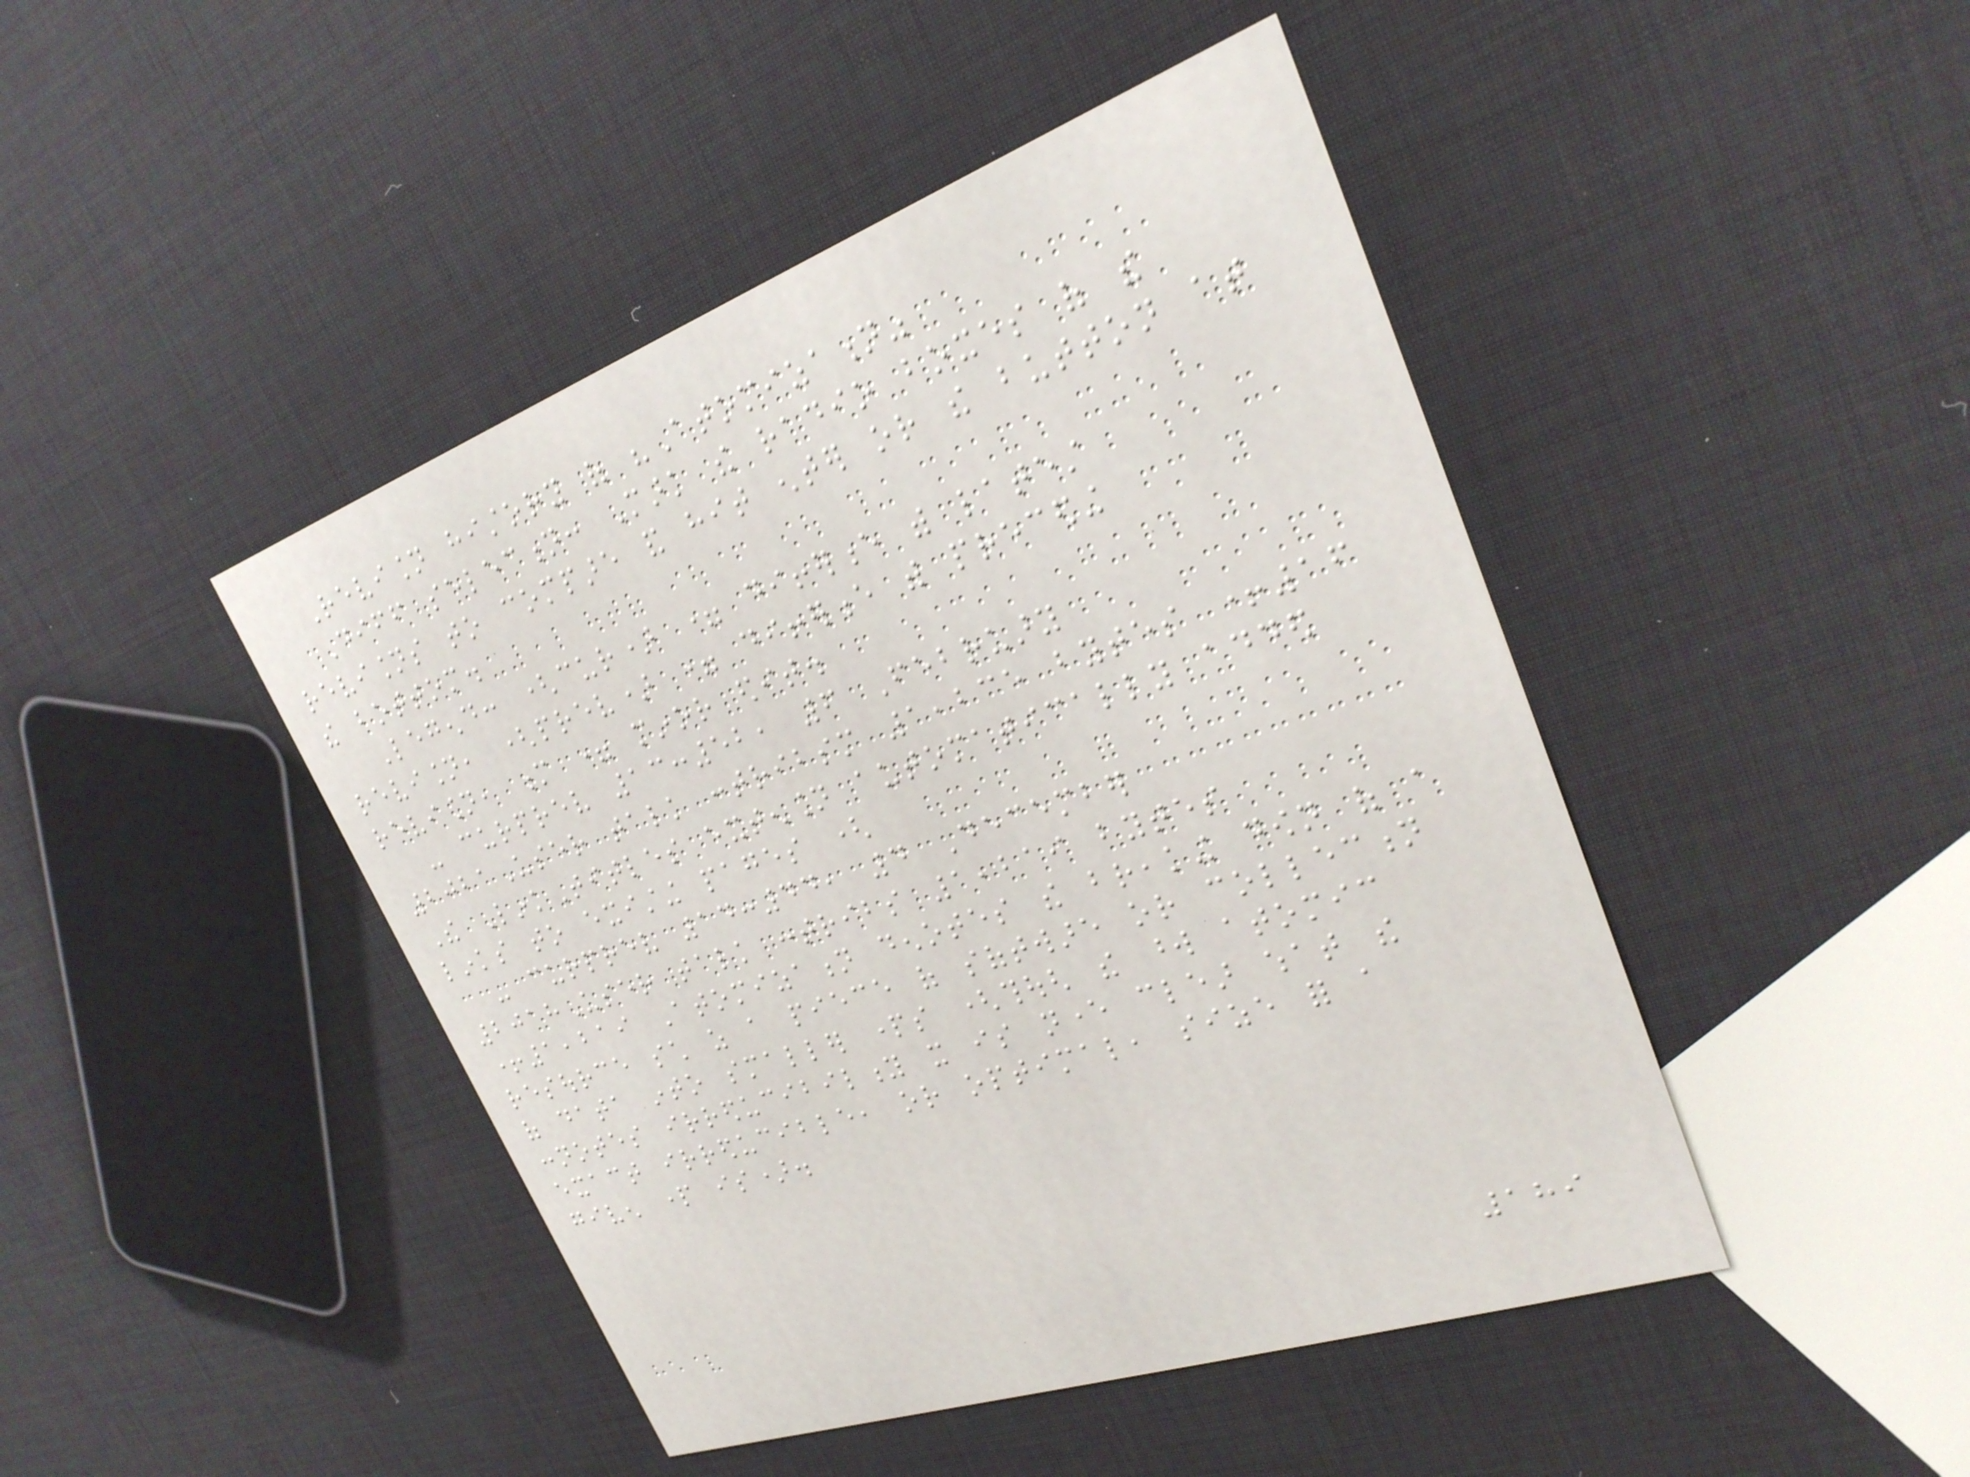Revision history of "Atomization"
Diff selection: Mark the radio boxes of the
revisions to compare and hit enter or the button at
the bottom.
Legend: (cur) = difference with latest
revision, (prev) = difference with preceding
revision, m = minor edit.
- curprev 13:52, 6 February
2021User talk contribsm 1,235 bytes +16
The LinkTitles extension automatically added
links to existing pages (
- curprev 14:44, 4 December
2018User talk contribs 1,219 bytes
+1,219 Atomization denotes the breaking down of a
resource such as a piece of software or collection
of data into smaller parts (though the word atomic
connotes irreducibility it is never clear what the
exact irreducible, or optimal, size for a
given part is).
189
